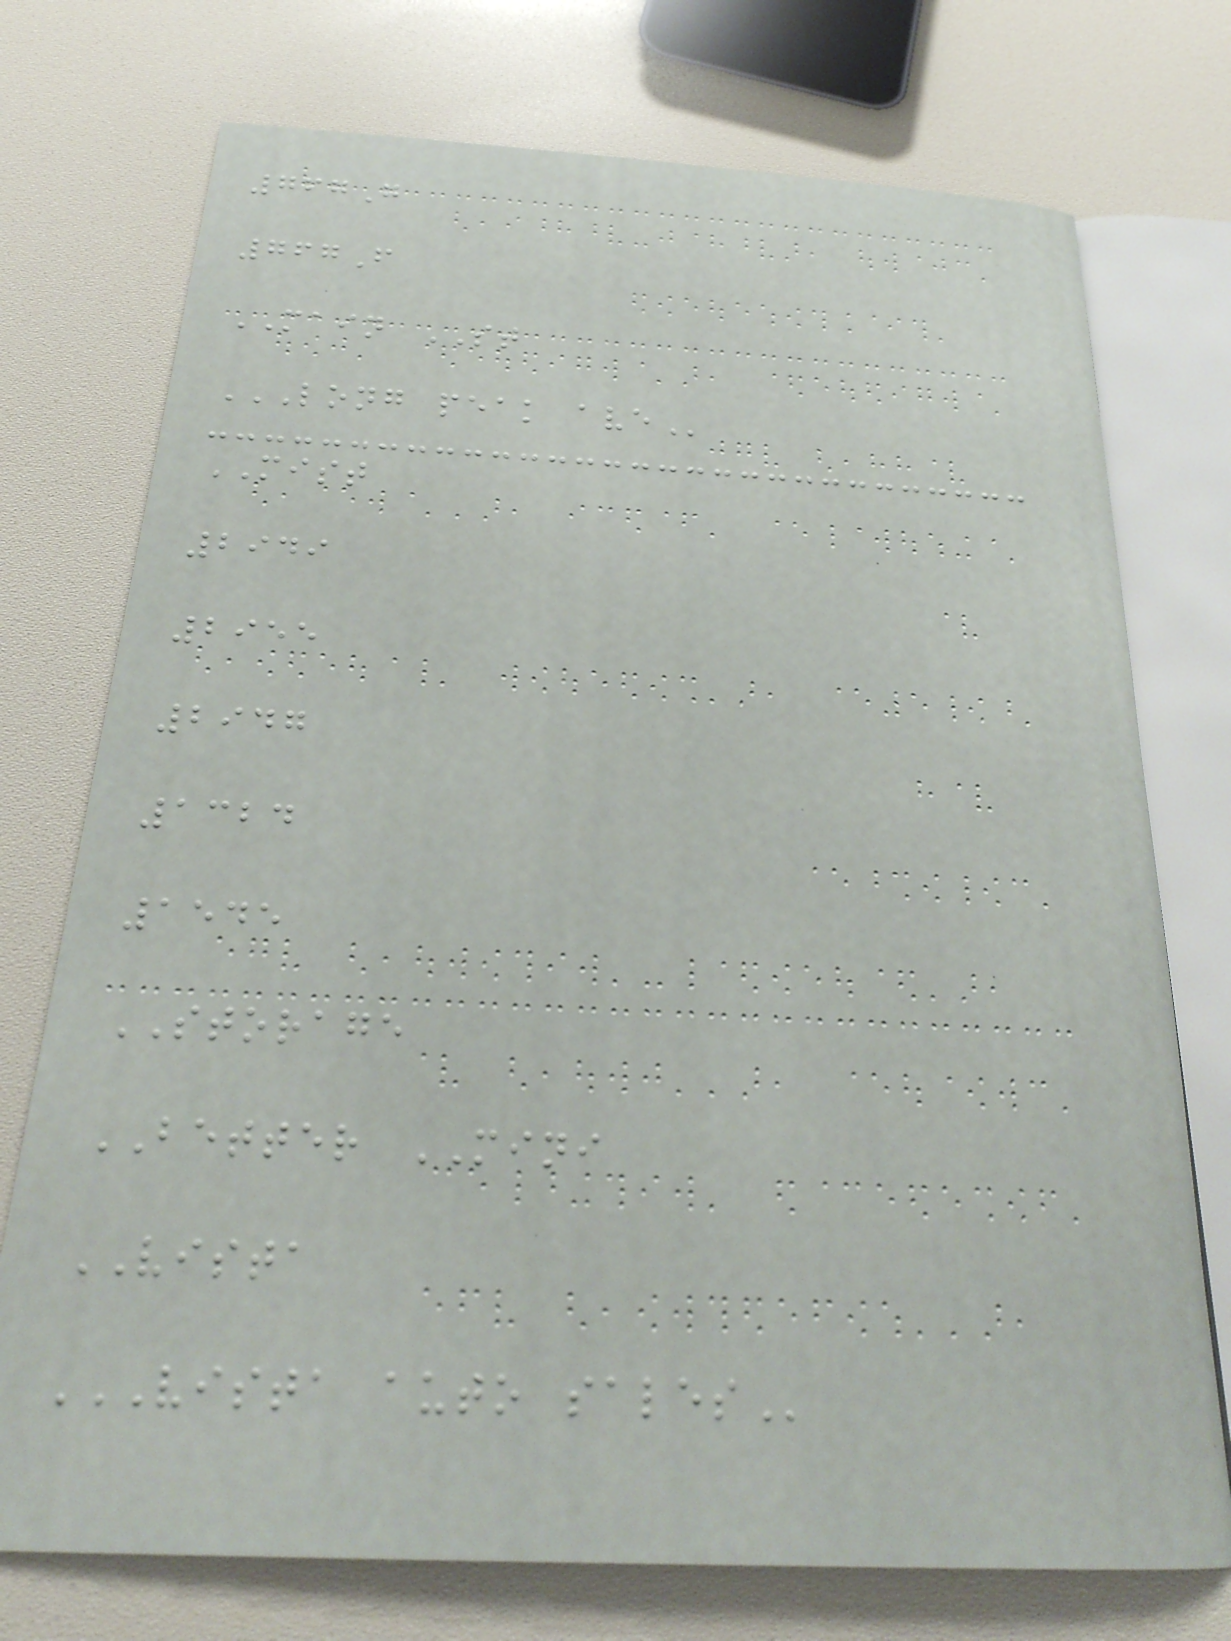767G
767F
MAIN ST
LONG PEAK AVE
MIST
2949
2955
2947
1324
1545
STORAGE
BETTER MINI
VISTA
VISTA AUTO SALES
